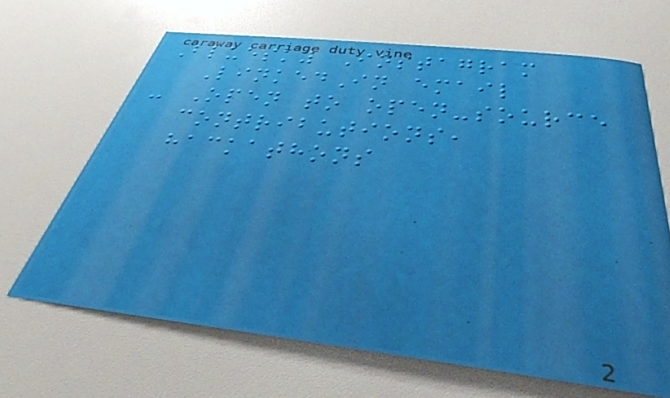Bluesky Instagram
LinkedIn email
- Open to open-source
contributions,
hackathons
